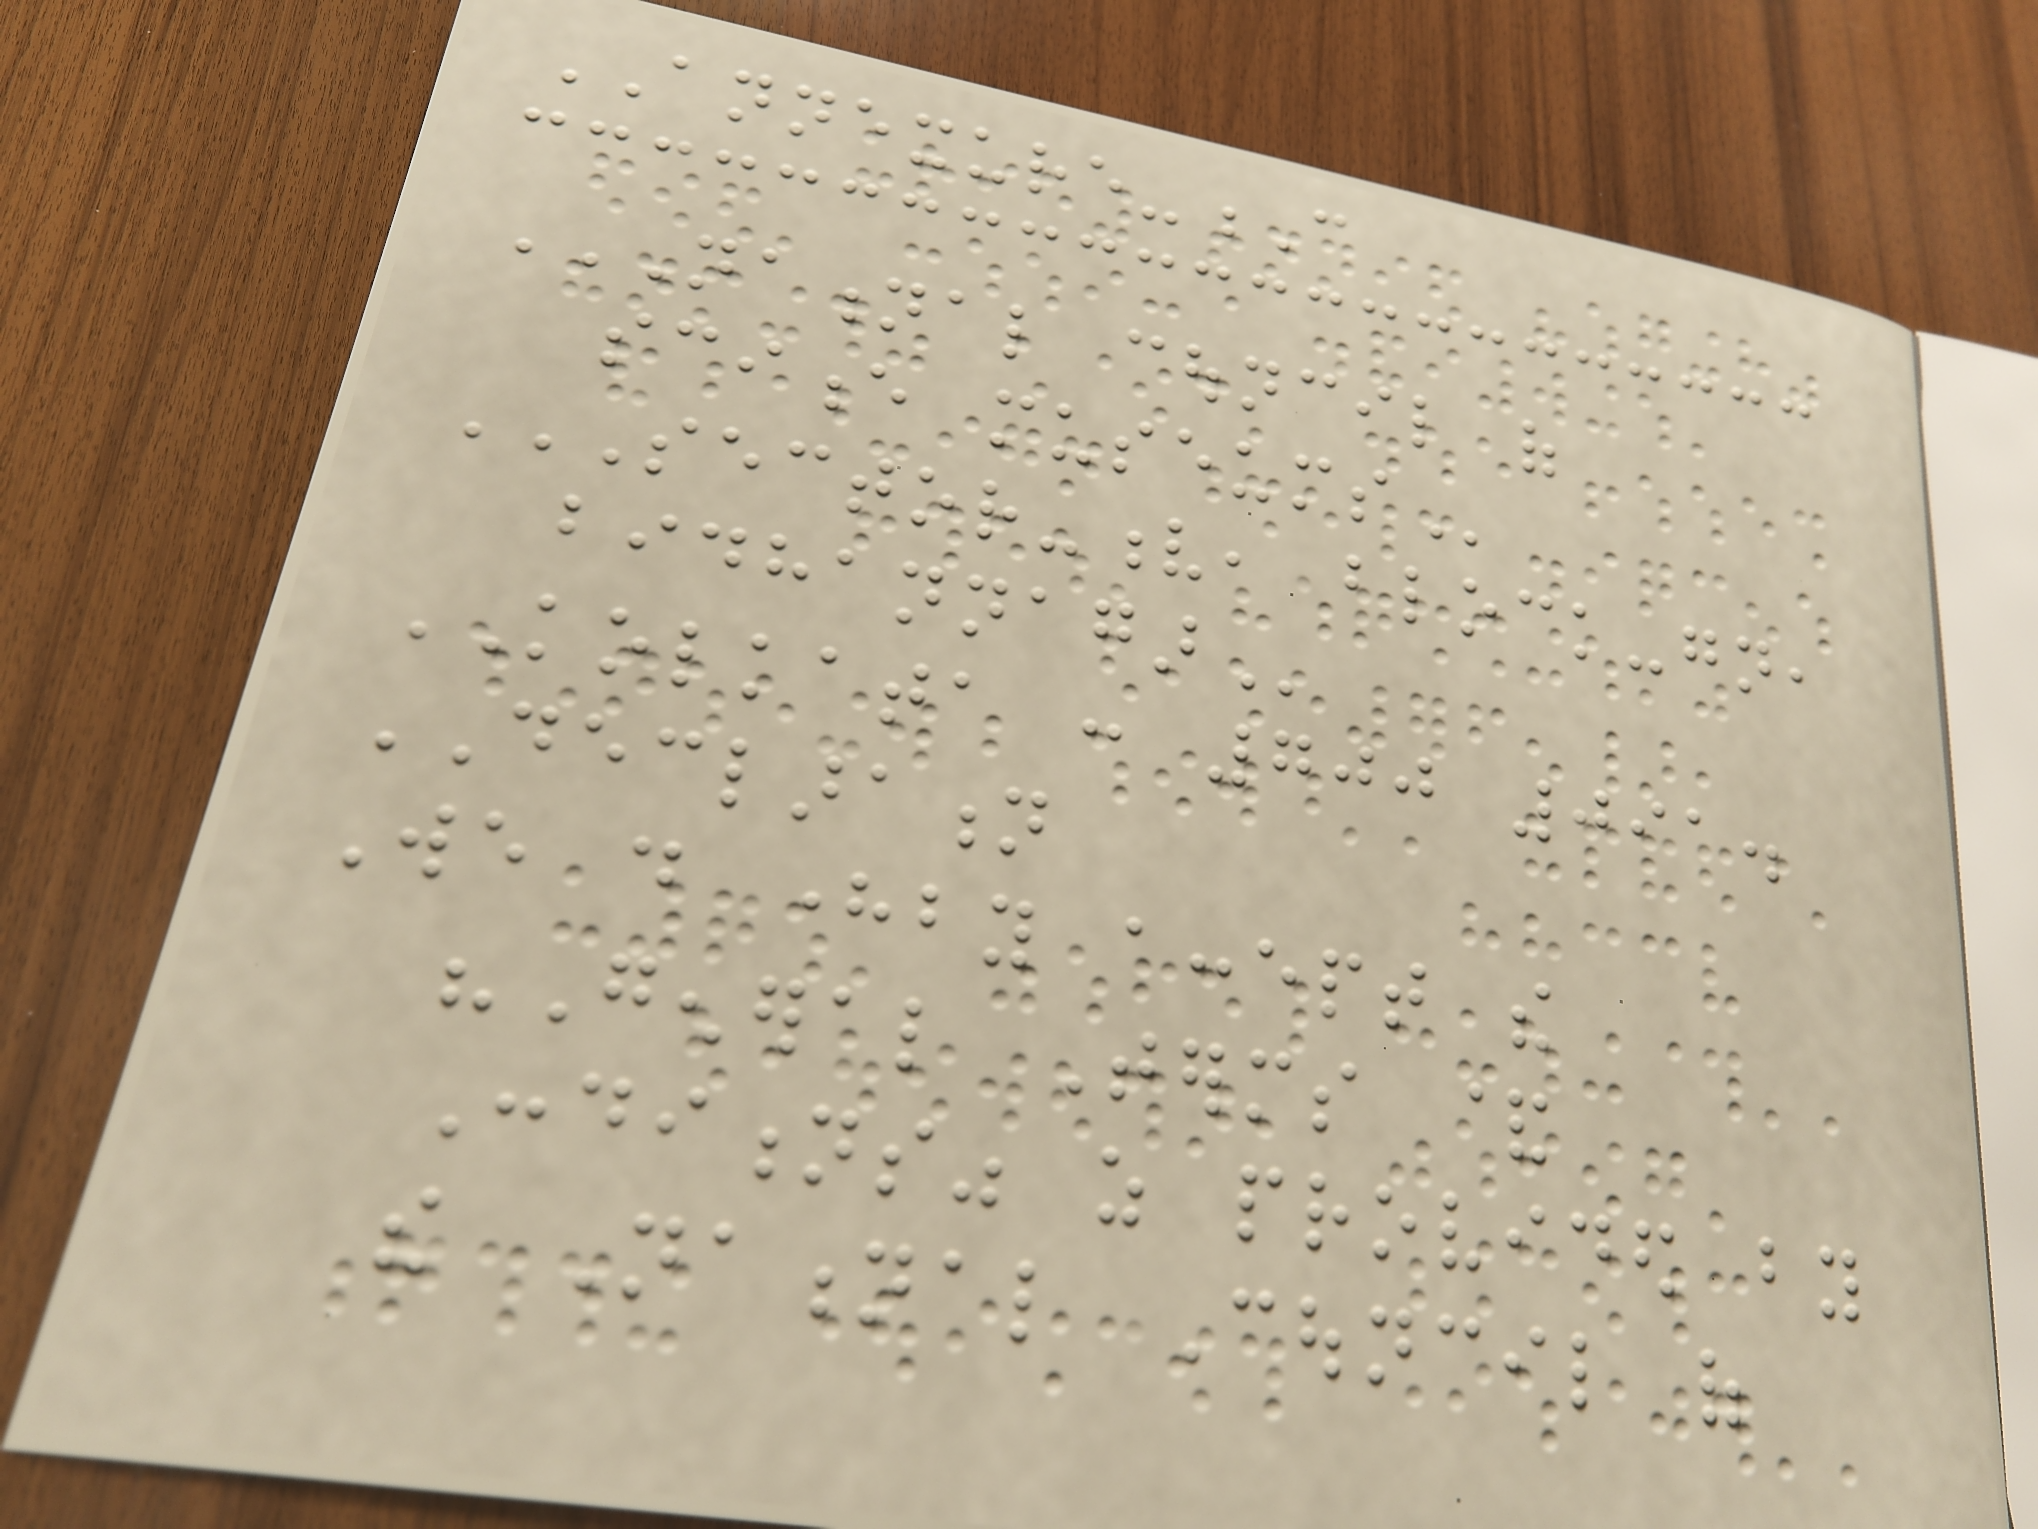ANNEXURE-C
NATIONAL COUNCIL OF
SCIENCE MUSEUMS
SECTOR-V, BLOCK-GN,
BIDHANNAGAR
KOLKATA : 700 091.
DECLARATION
We do hereby accept the
"General Terms &
Conditions" as provided by
the National Council of
